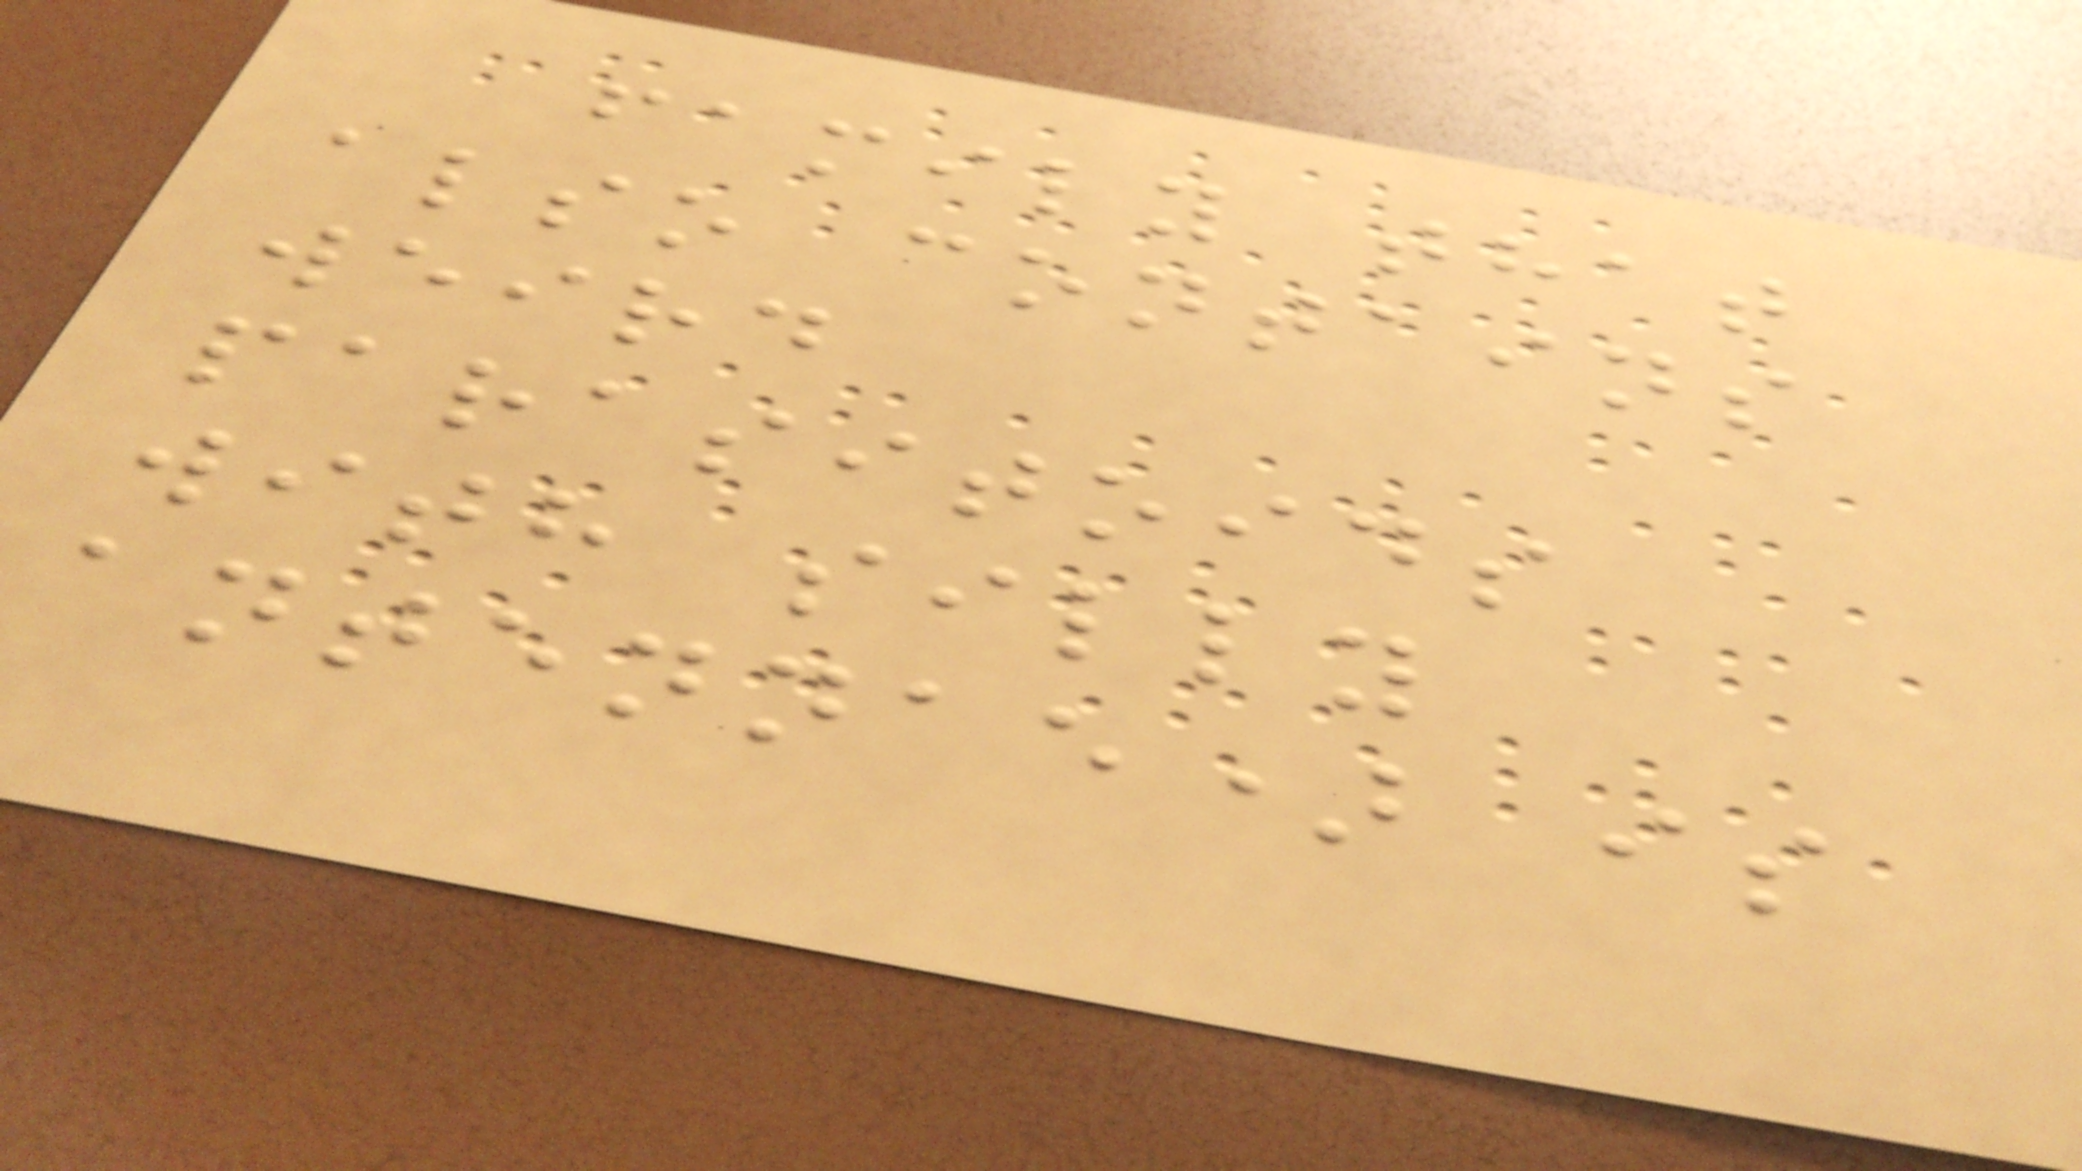family that
also contains
weird
parasitoids
with silly
antennae) is
